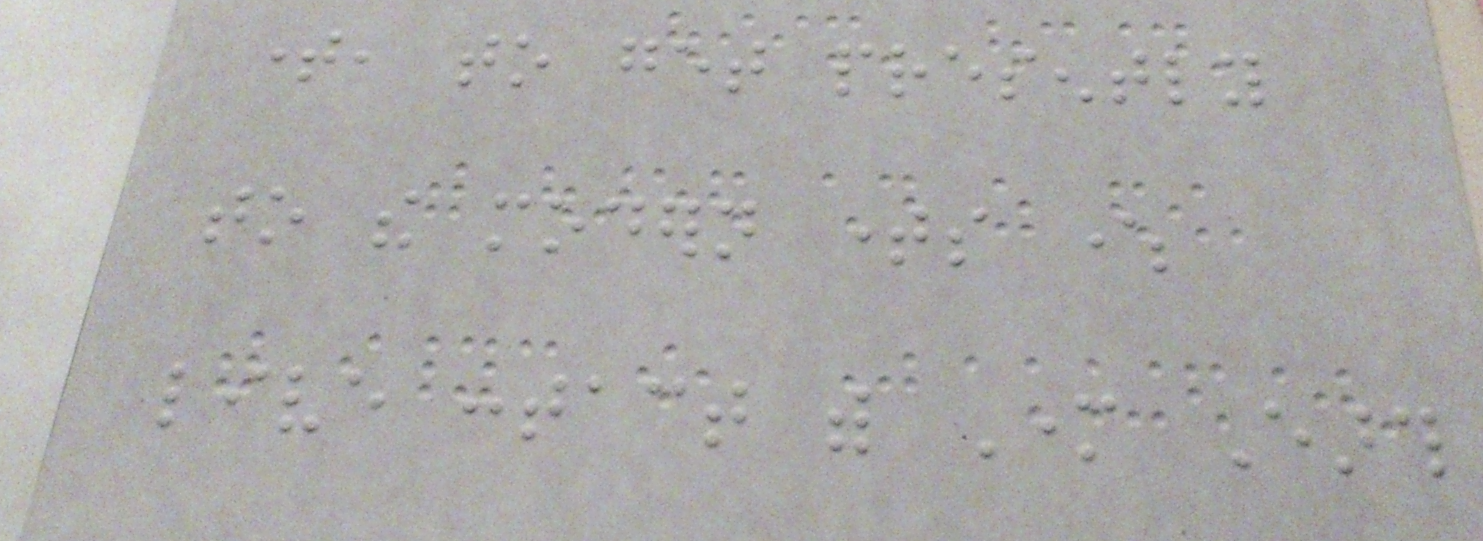time, to get presently
to the modern times where
live contact with Mother Earth
